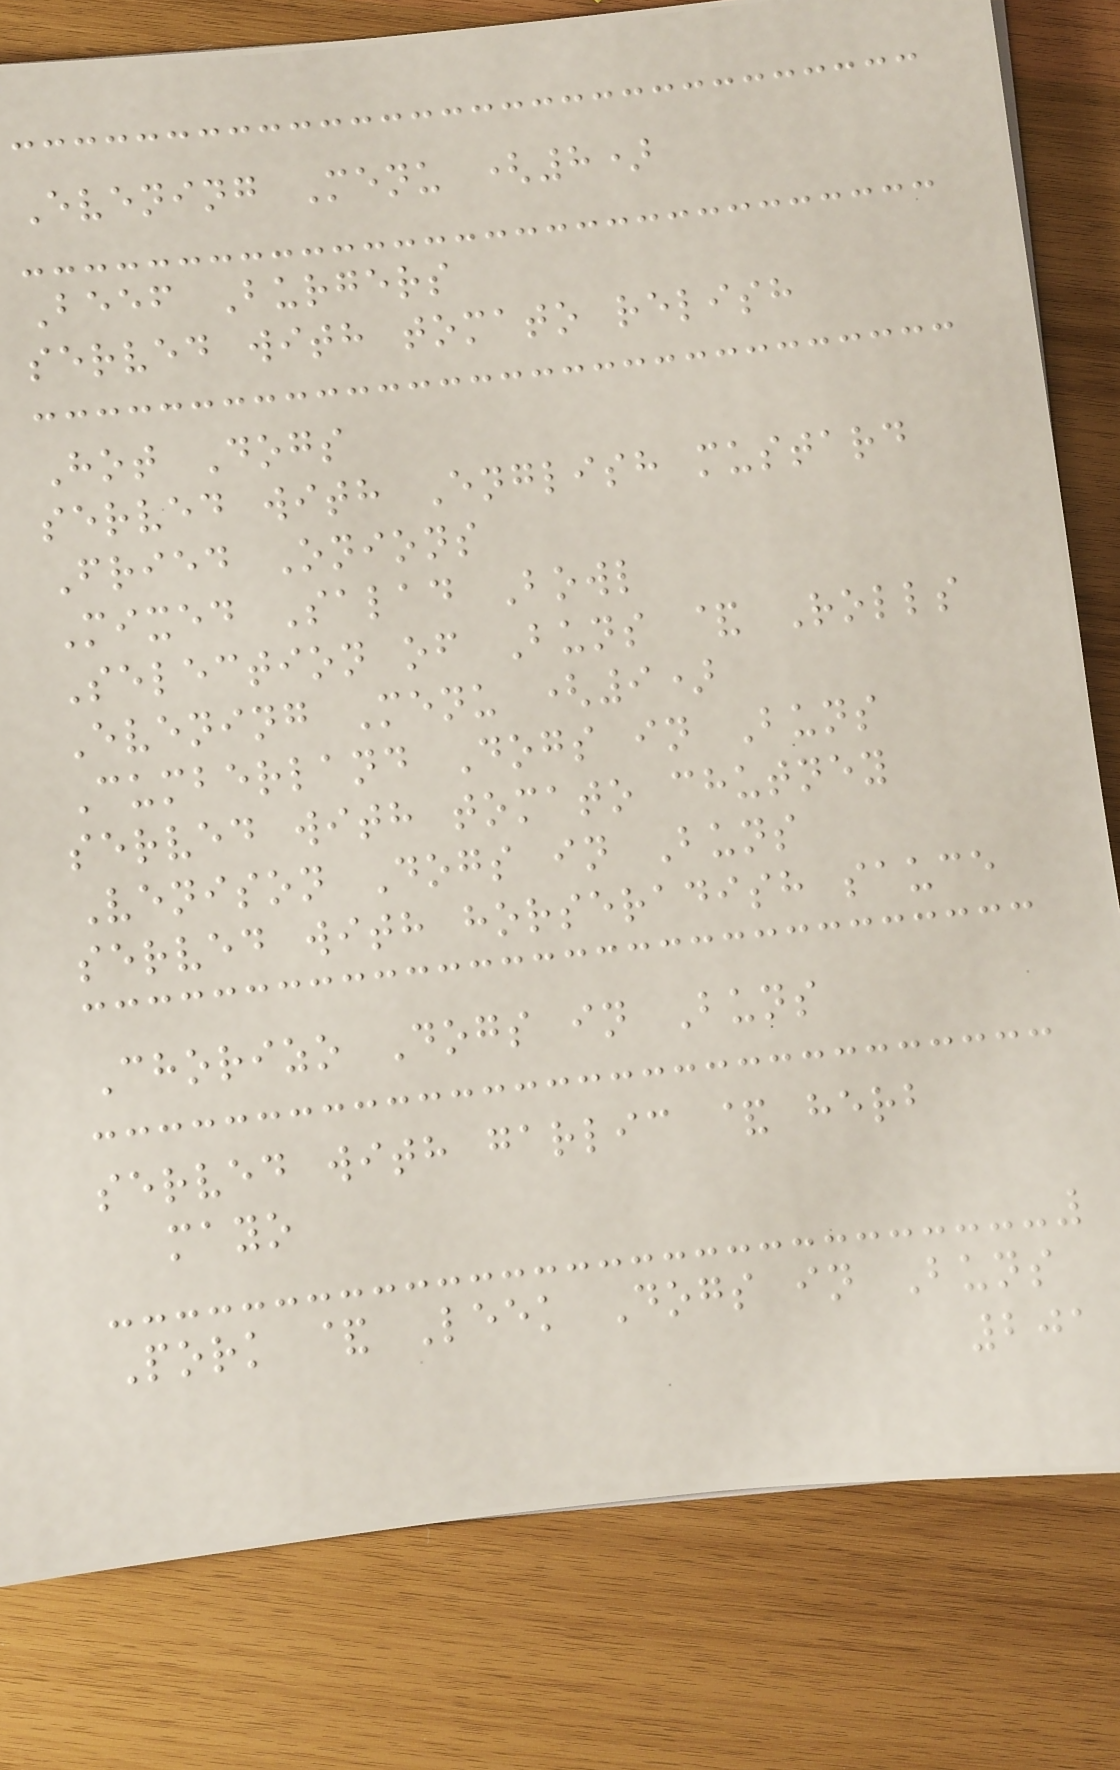Evening Menu (8)
Beef Burgers
served with tomato relish
Hot Dogs
served with English mustard
Fried Onions
Mixed Salad Bowl
Selection of Buns & Rolls
Evening Menu (9)
Cumberland Dogs in Buns
served with tomato chutney
Venison Dogs in Buns
served with horseradish sauce
Chorizo Dogs in Buns
served with garlic & herb
mayo
Pork & Leek Dogs in Buns
201
